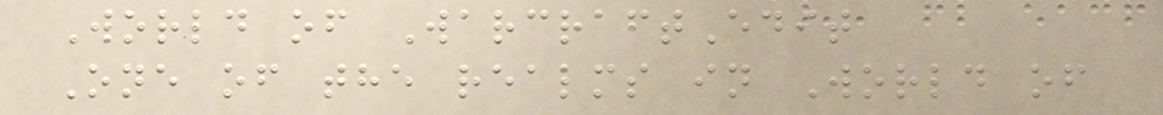World of WarcraftEdit
One of the realms in World of
